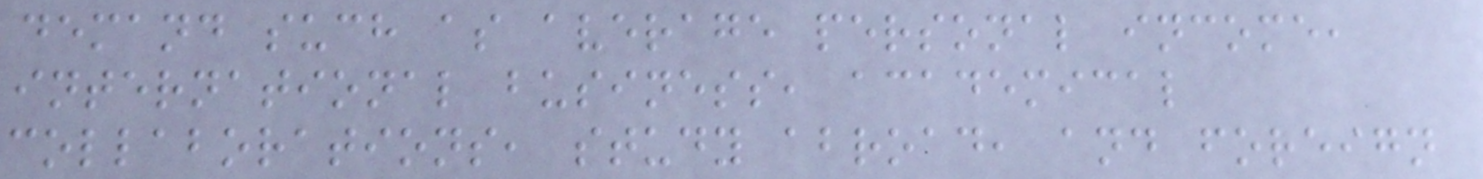demand such as average personal income,
international business, academical
collaborations, study abroad, and foreign
